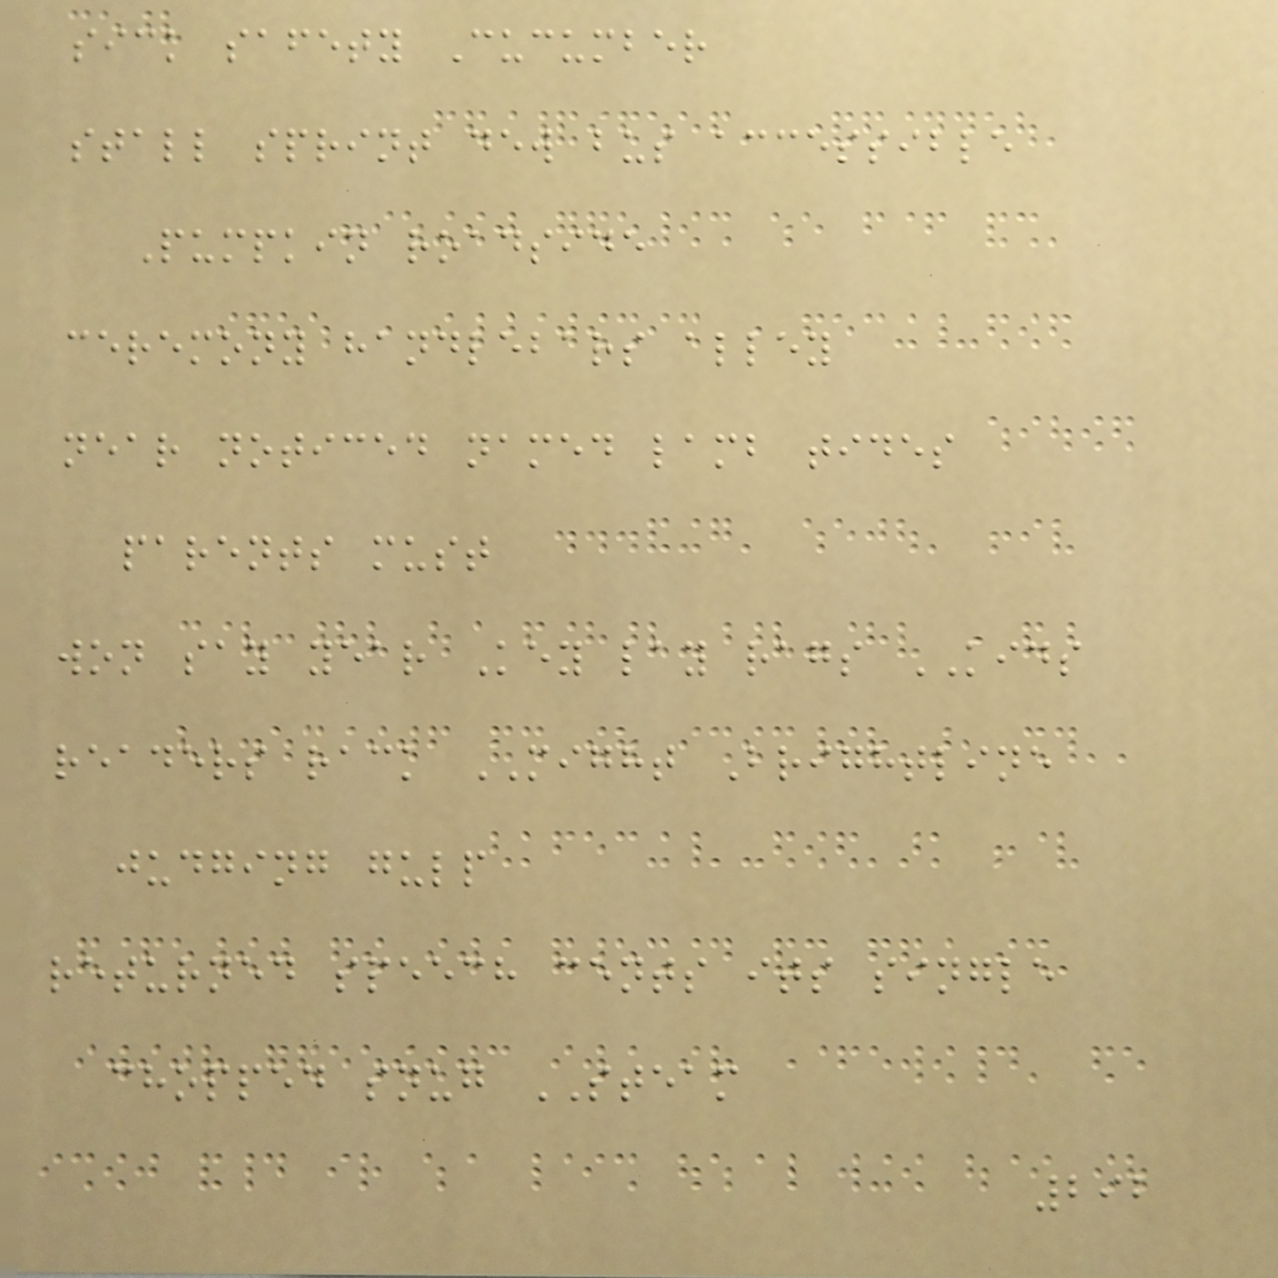sick safety Cucumber
stall sprint dew bus accessible
Pumpkin roadside
ceremony handlebars alley
near noticed named lamb tides
parents must
won say year Key lay rags KIDS
readers rack MIGHT Brightline
judging gulp
returned speech cents its single
chopped snug STEAM
292
